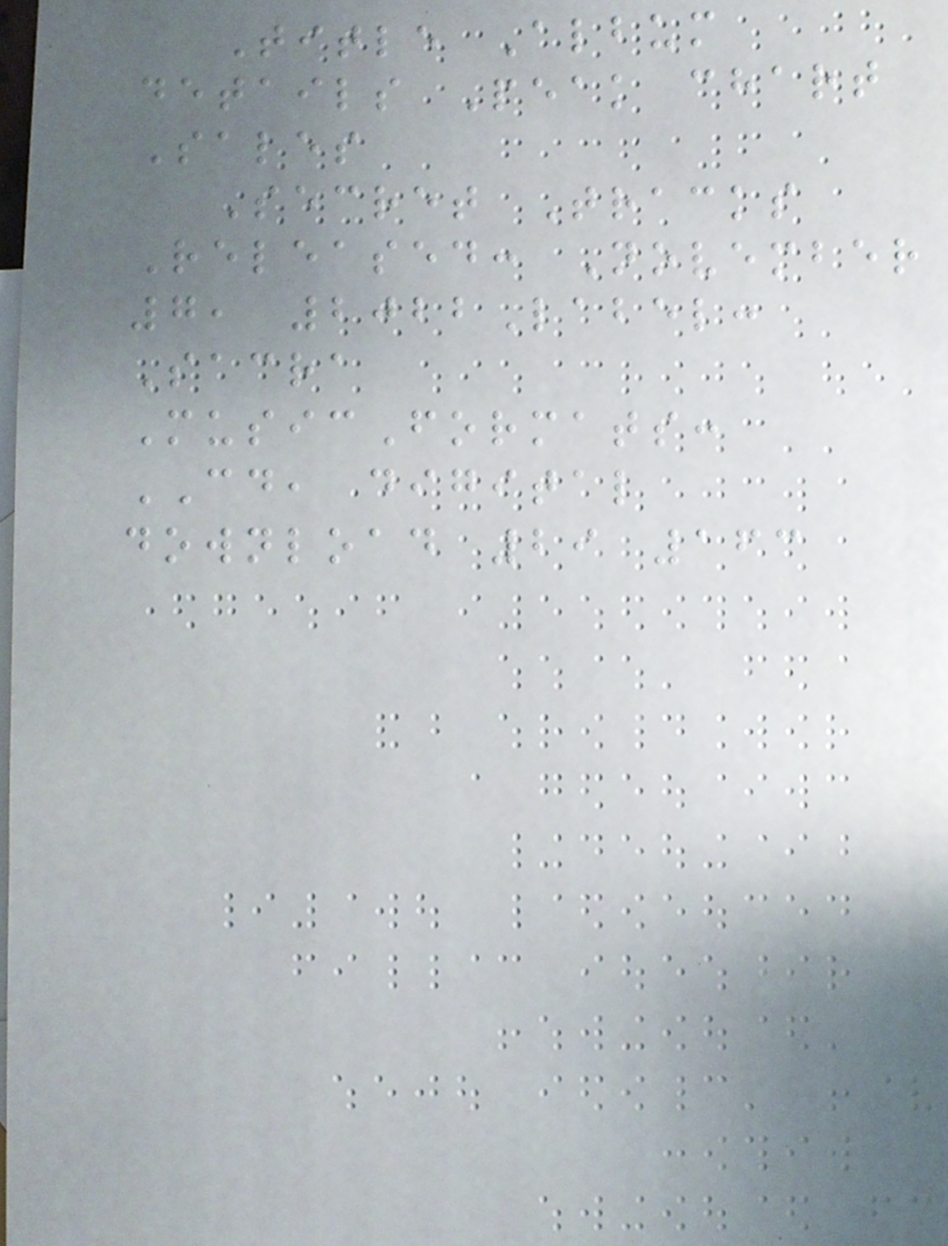Title Album
details Peak chart
Sales
Secret Tracks
Released: November
7, 2022Label:
Sacra
MusicFormats:
CD, digital
download 29 163
